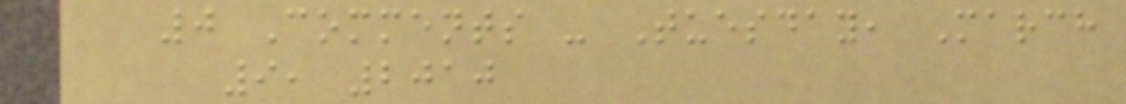0 Comments - Tuesday, March
9, 2010
